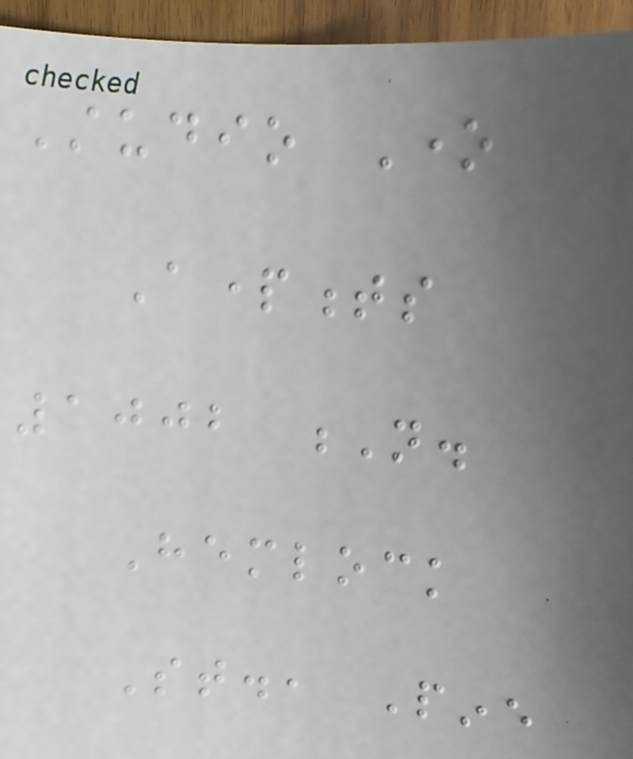Studio One
Apartments
1002 N.
Hemlock
St., Pine
